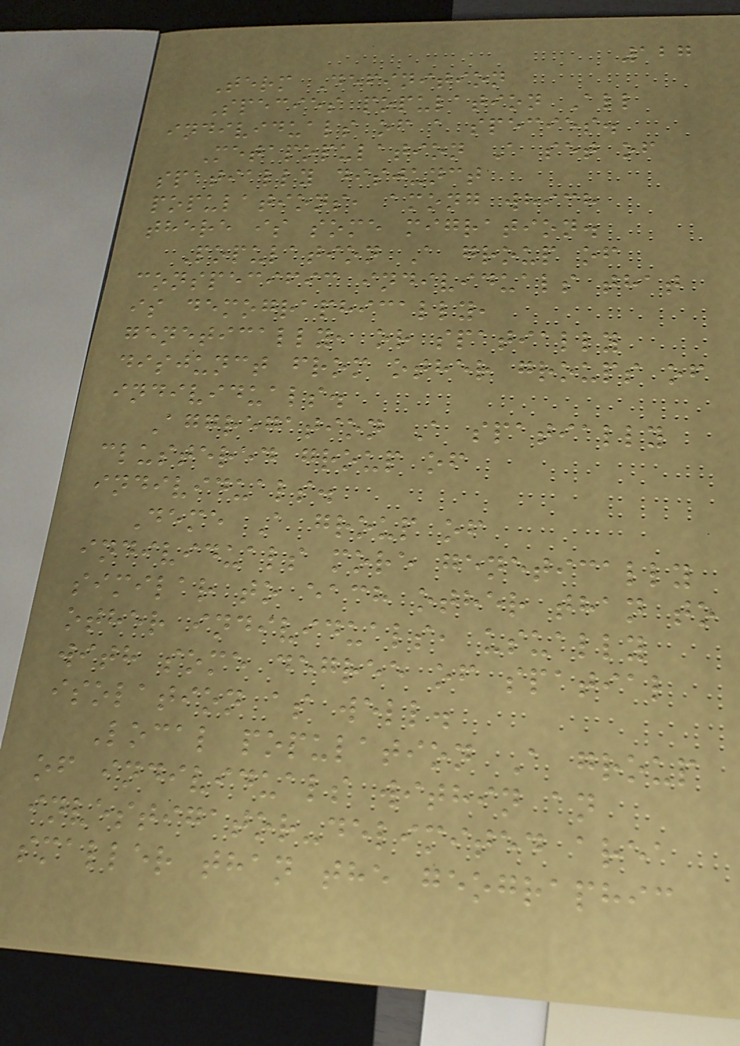127
Term Definition
Species population All
individuals of a species.
Metapopulation A set of
spatially disjunct
populations, among which
there is some migration.
Population A group of
conspecific individuals that
is demographically,
genetically, or spatially
disjunct from other groups of
individuals.
Aggregation A spatially
clustered group of
individuals.
Deme A group of
individuals more genetically
similar to each other than to
other individuals, usually
with some degree of spatial
isolation as well.
Local population A group
of individuals within an
investigator-delimited area
smaller than the geographic
